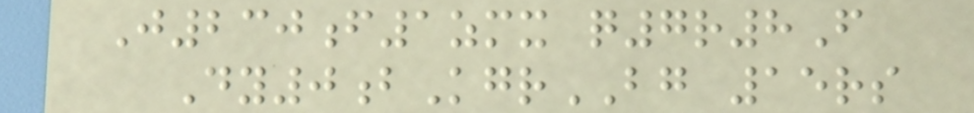J230f1zmx q7r8F
Dy0bKgrBG 15rs
